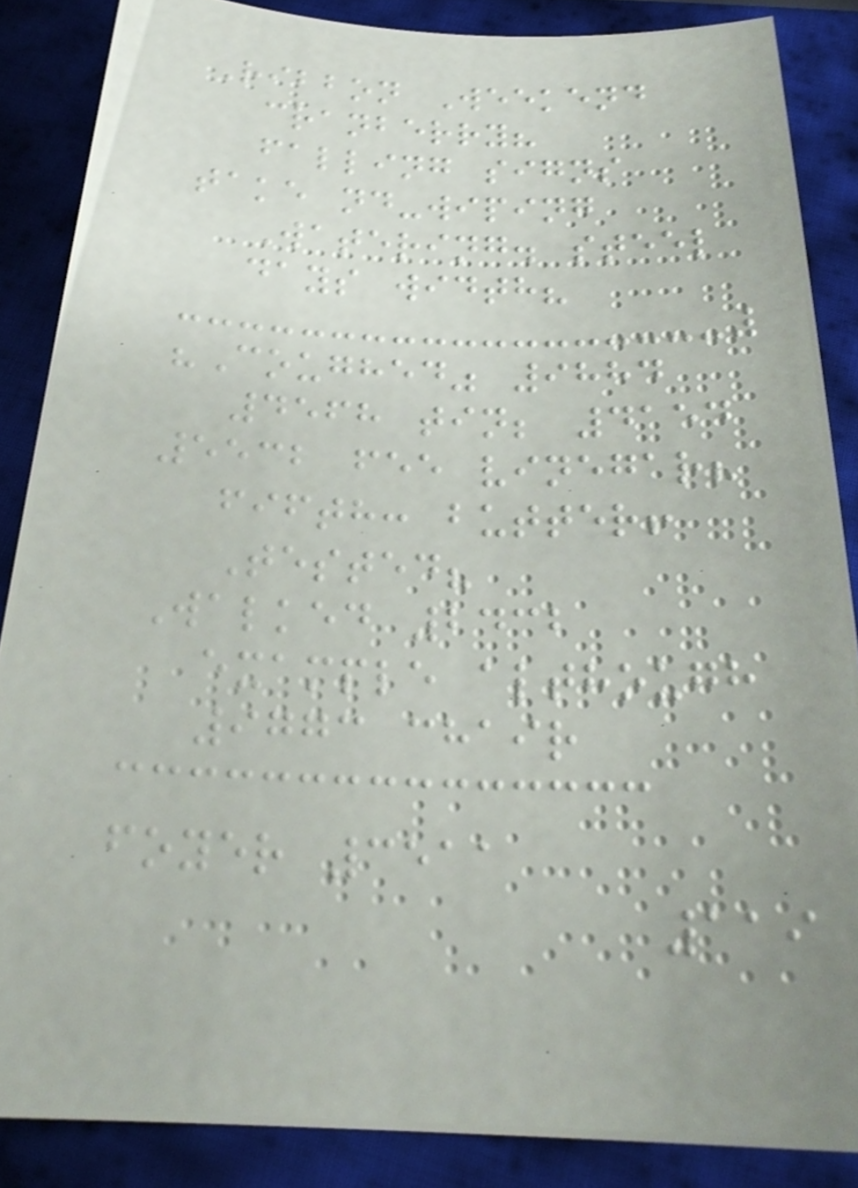Ribbon Weekend
cranberry?
falling signs
take nd-wiping
Watering. steel
days width?
"Coughed" 9884
4568 tin; 4154
5532 fee vinegar?
fifth: butter!
Tested?
Walked 2432
example although
9773 chair
foyer 3511
119
